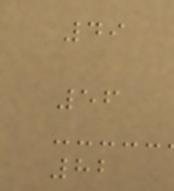49
56
82
